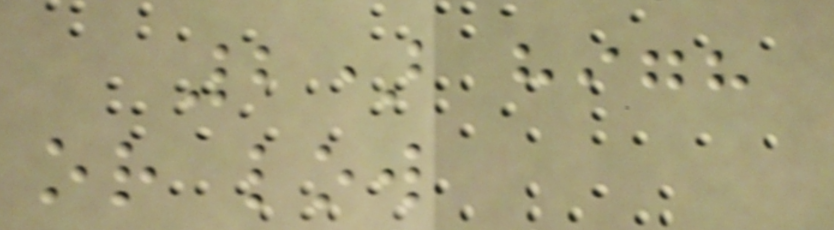2) high
or low
